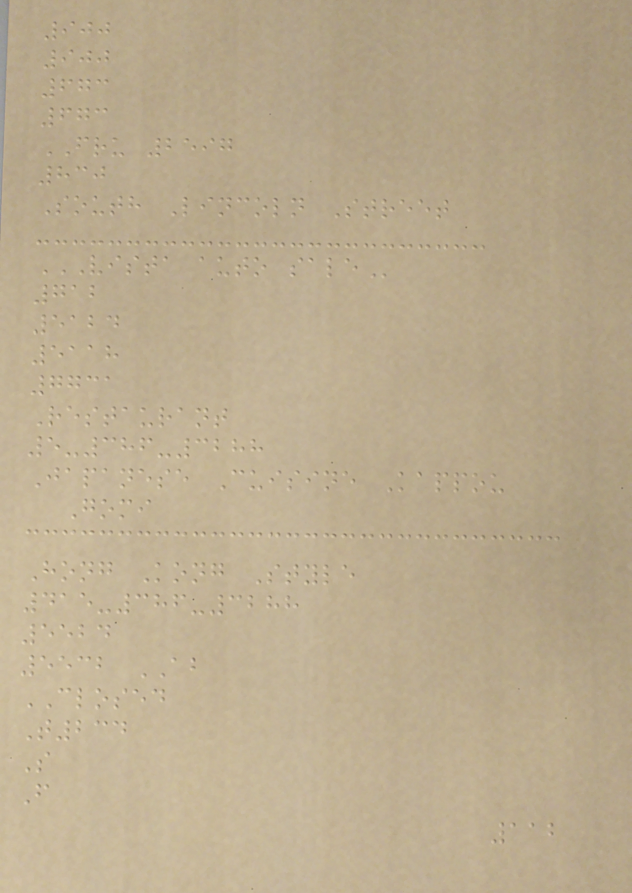900
900
673
673
FRU 2597
830
South Lincoln Street
VISTA AUTO SALE
712
5124
5118
7731
Restaurant
5-386-3288
Japanese Cuisine Kappou
Gomi
Hong Kong Style
415-386-3288
5524
5532 AB
CLOSED
T234
S
F
112
